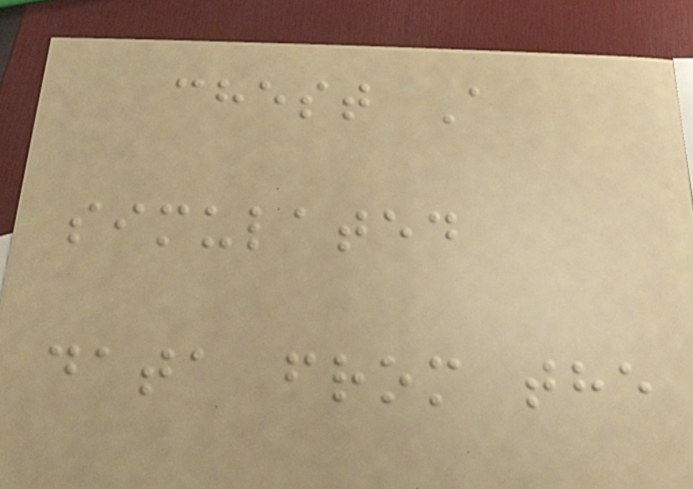chest A
simulated
data from the
